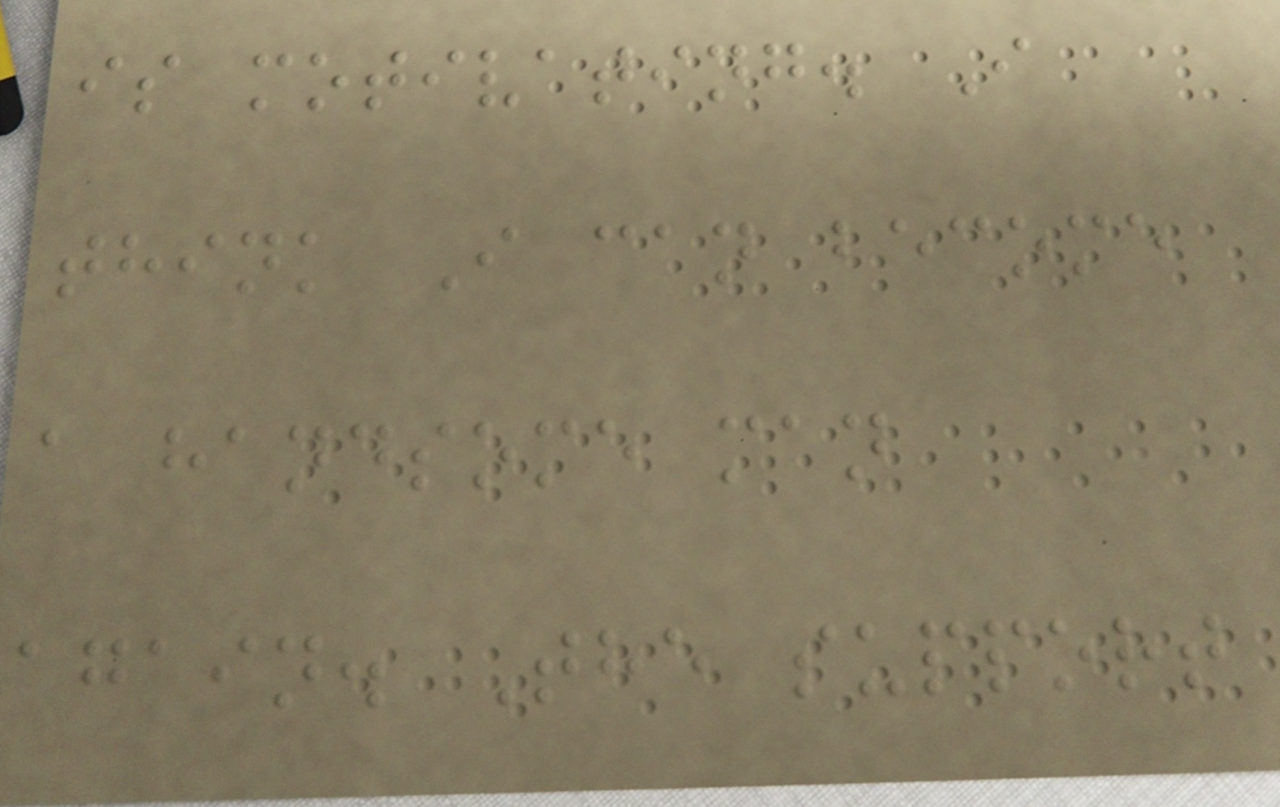is motivating. I
think I can become
a handsome man
again. The support
